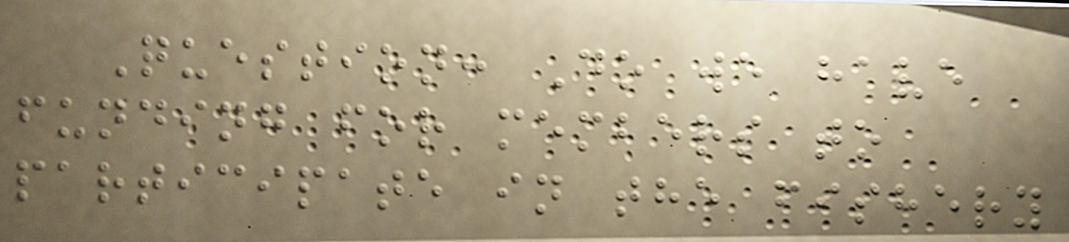Question: Do we have
funding for members to
participate in the fishery
